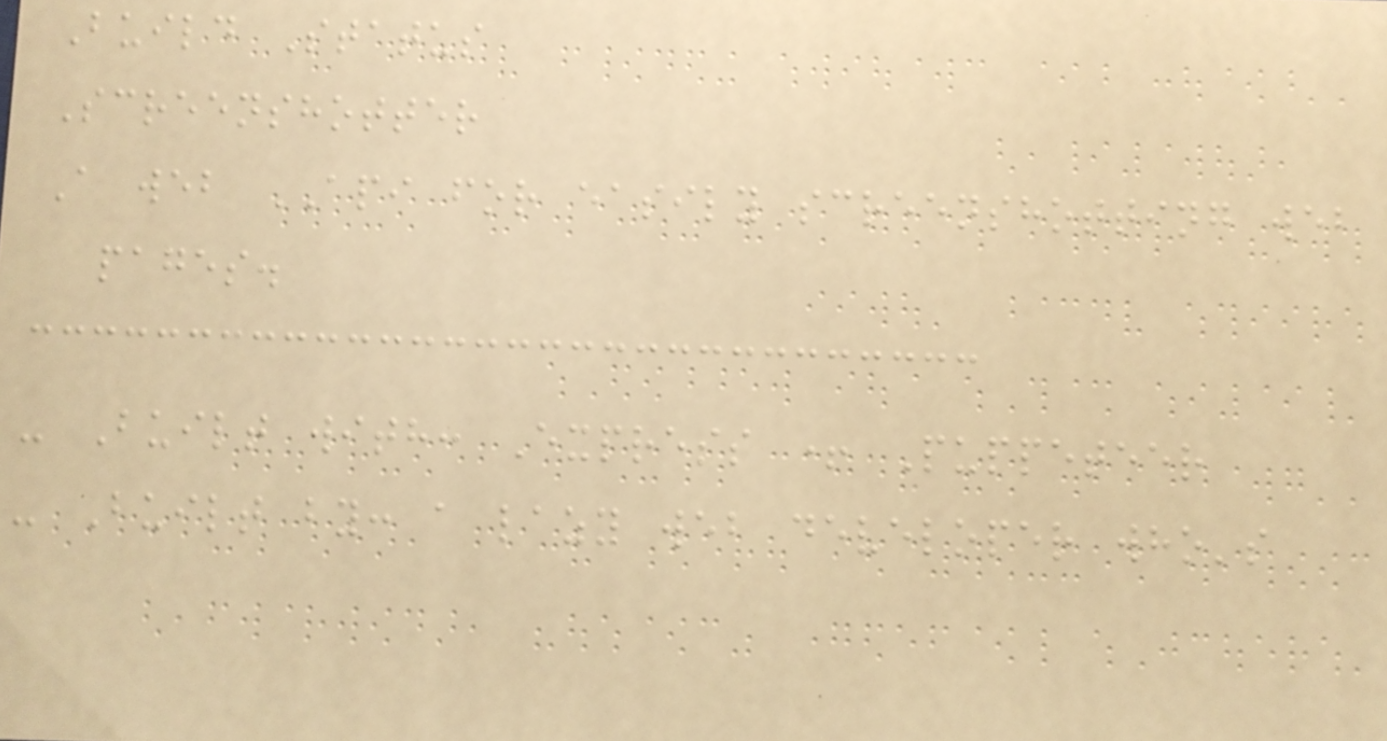Build Status
Screenshotter
A web API for easily screenshotting web
pages.
- Built with: Express + Puppeteer
- Built by: a lazy web developer who's
